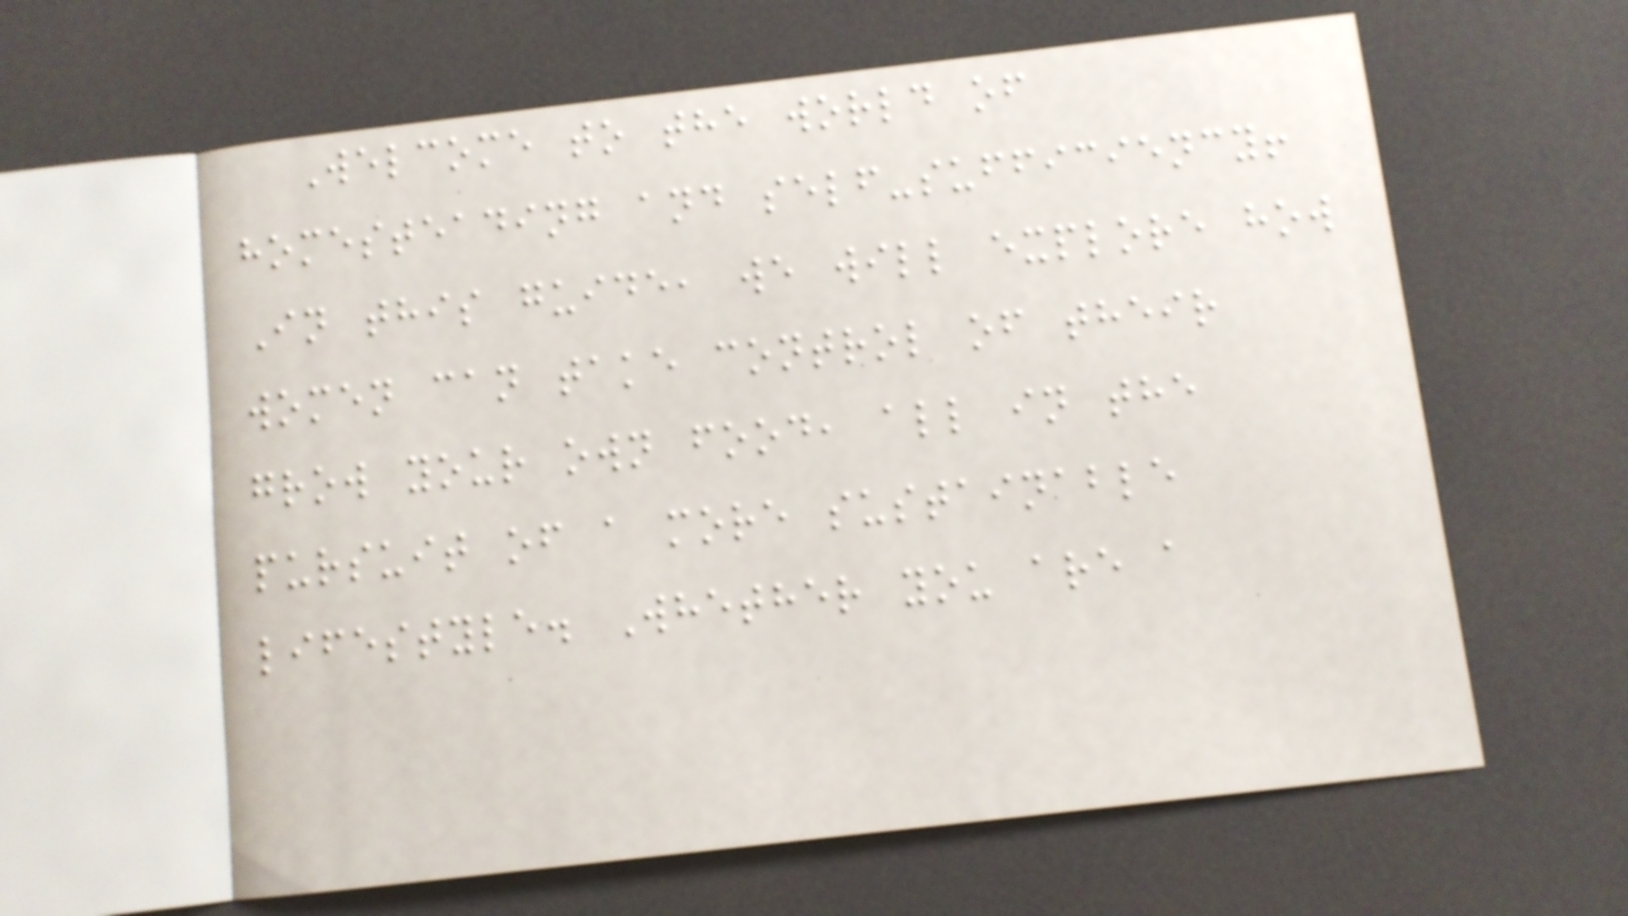Welcome to the world of
homesteading and self-sufficiency!
In this guide, we will explore how
women can take control of their
grow your own food, all in the
pursuit of a more sustainable
lifestyle. Whether you are a
